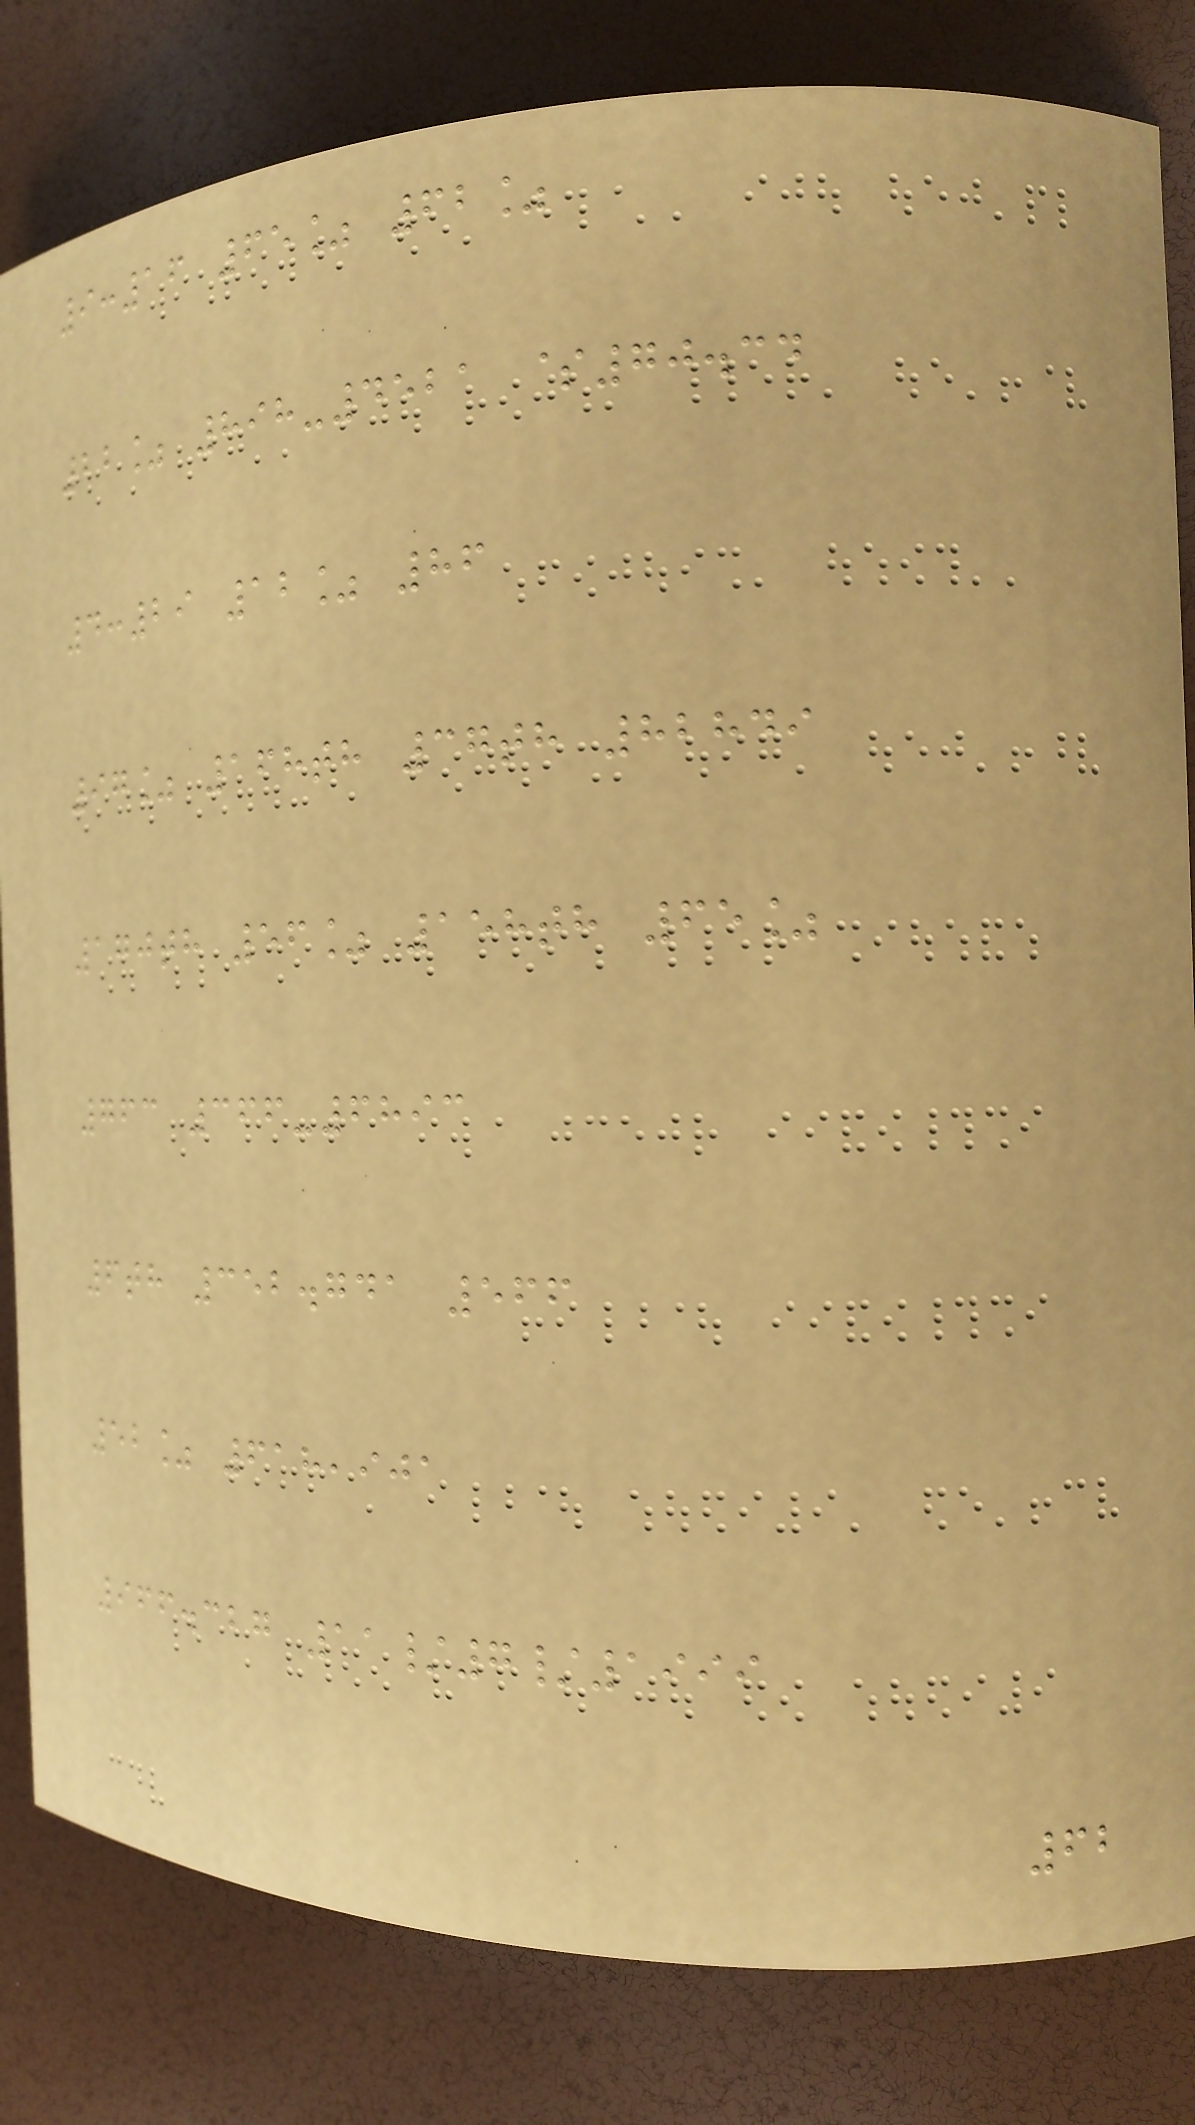9:16 65% 62%
22% 898-4521 $70.34
4:29 12% 86
97% 168th 37th 82849
170th 56% 158th 65%
763 366-6893
6th 352.741 566
52% 618,901
966.327 11/7/1999
62
